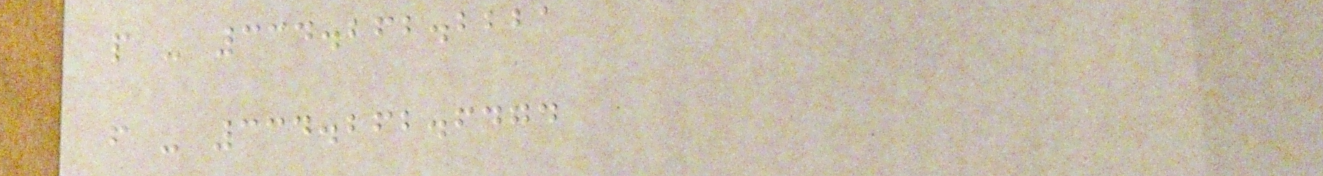p - 334.262.2221
f - 334.262.6474
